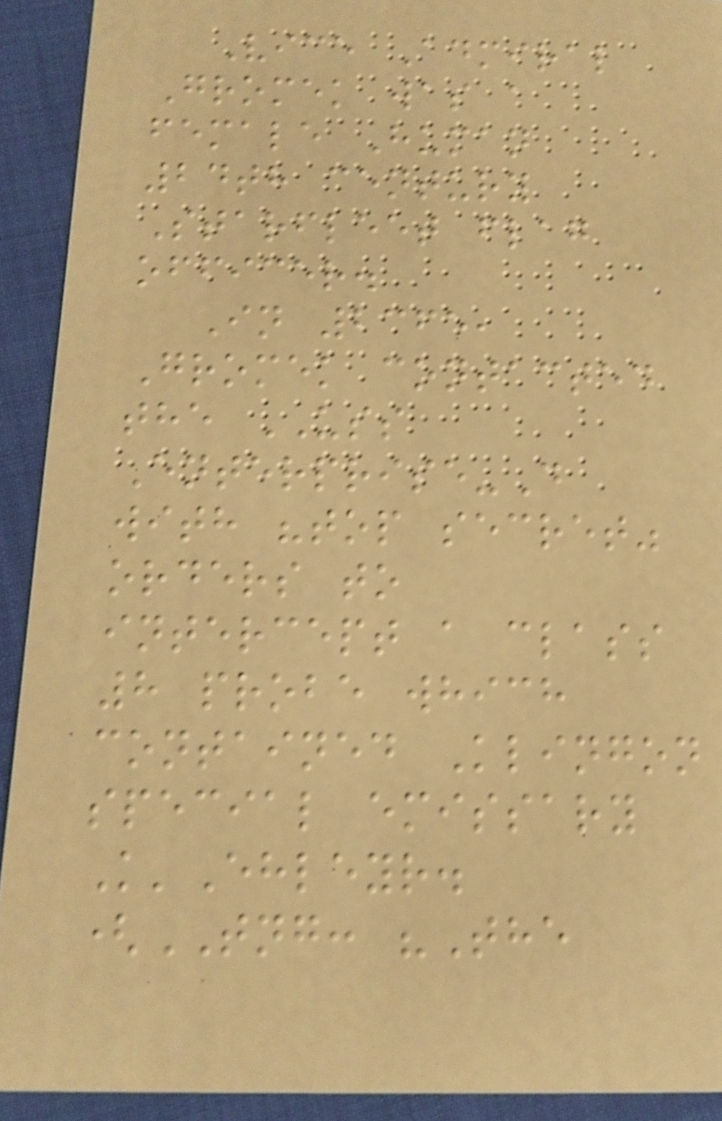Vice Admiral
Gromek was a
female Human
24th century
Starfleet flag
officer.
In 2365,
Gromek contacted
the USS
Enterprise-D
with "top secret"
orders to
intercept a class
8 probe which
contained Klingon
special emissary
K'Ehleyr.
(TNG: "The
